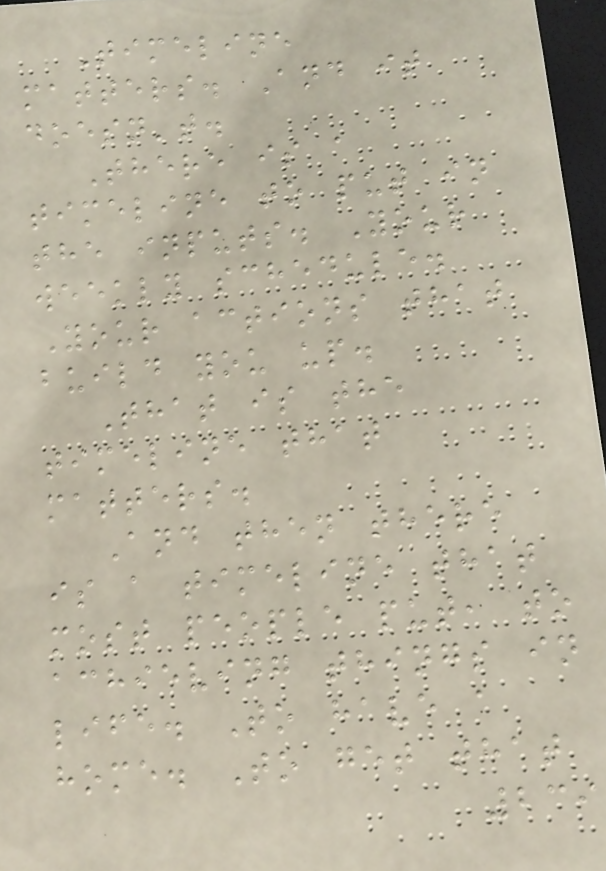Timeline
matters. And it
doesn't.
There is a
timeline to put in
the inputs. Your
weekly schedule.
Your actions that
build you up.
That is the
timeline that
matters.
And then there
is a timeline that
most people put, to
achieving things in
life. To have a
home. To get that
239
